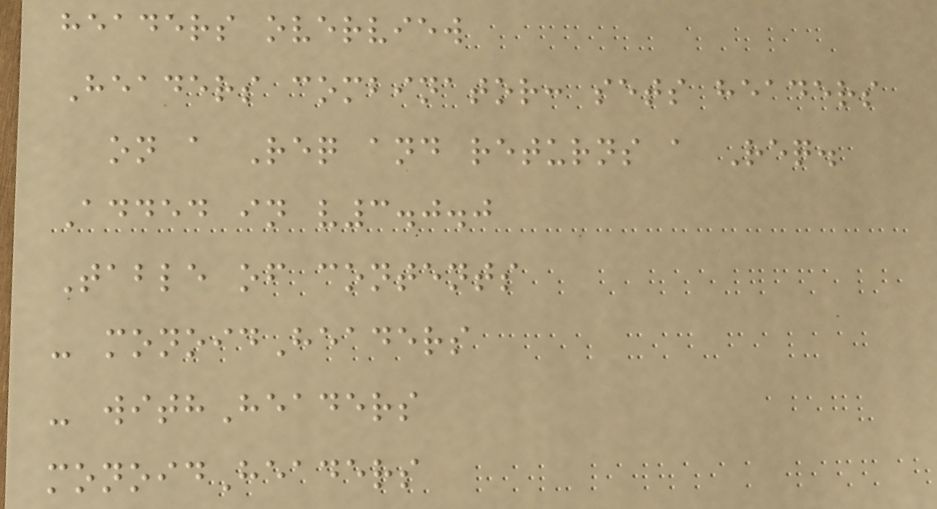headers overview
Headers combinator: sets headers
on a Req and returns a Req.
Added in v3.0.0
Table of contents
- monoidHeaders
- withHeaders
monoidHeaders
